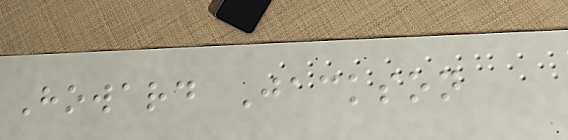Howard Jackson
